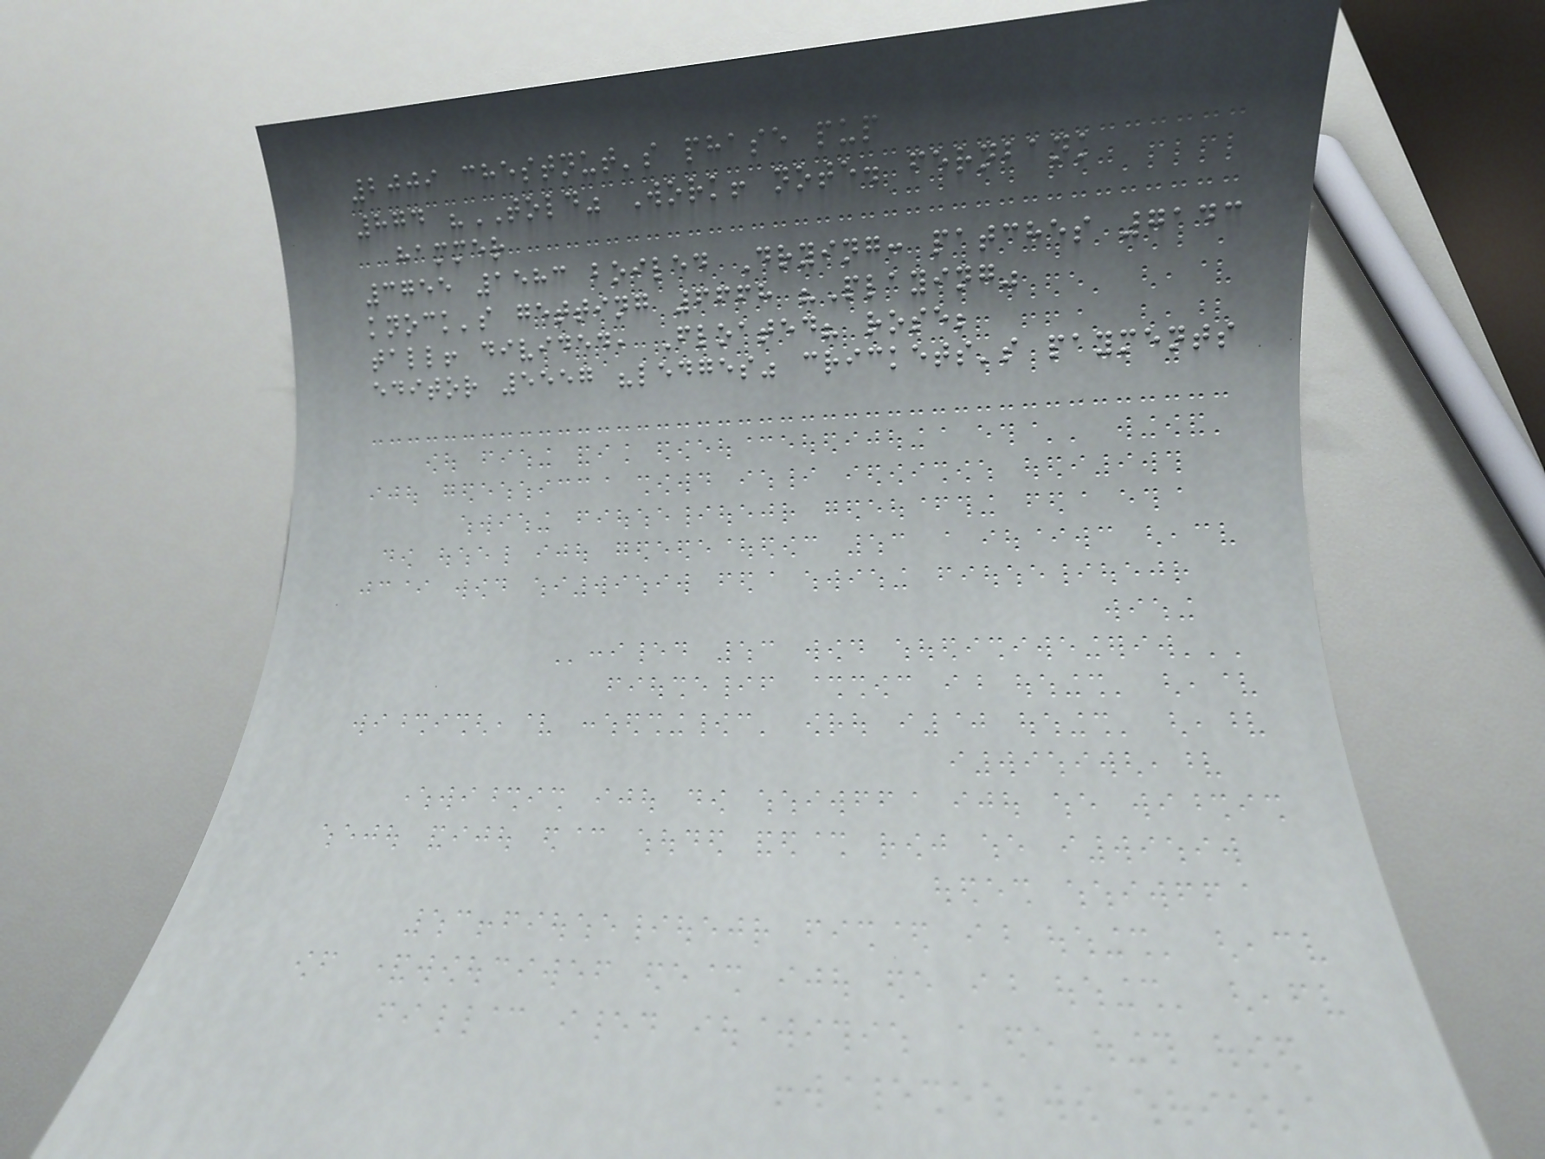2009 chestnut's phase pup
874 "TOLD" Work! note. fernbank
hammer
3755 1583 boiled Drying: patches 7143
knock's getting 6668 "Playing"
tall! divided, Floated? rose;
editor 5557 "ledges" crickets's payments
